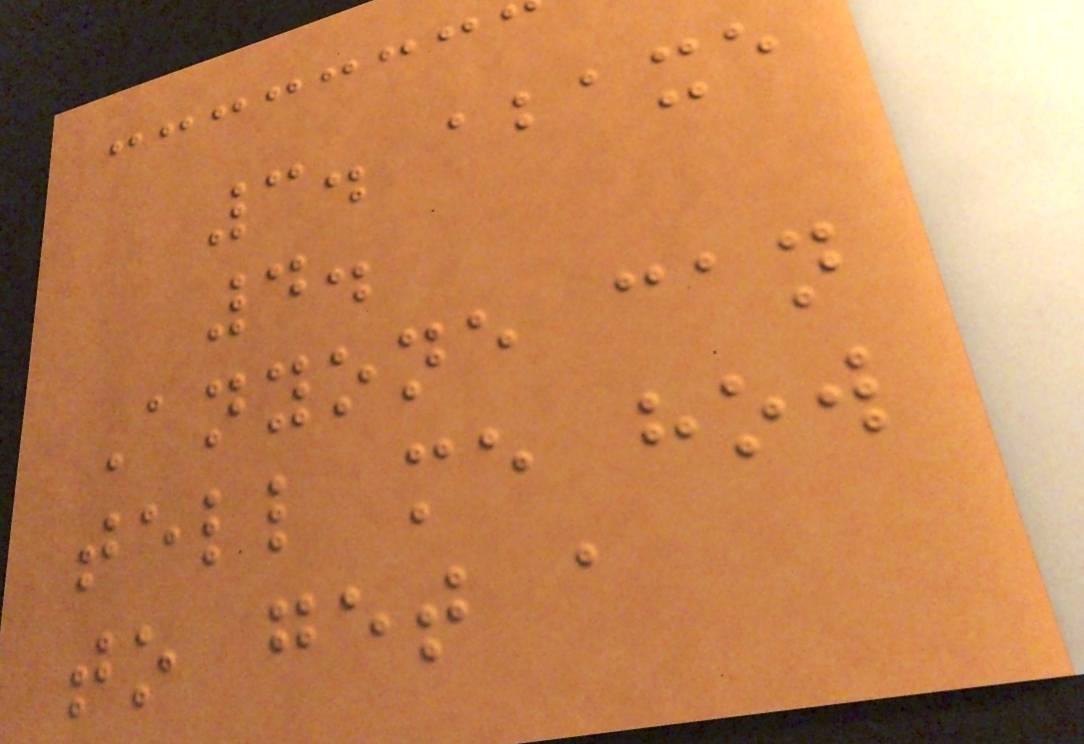3. abaxe
4.
Anyone can
tell me how
to get a
